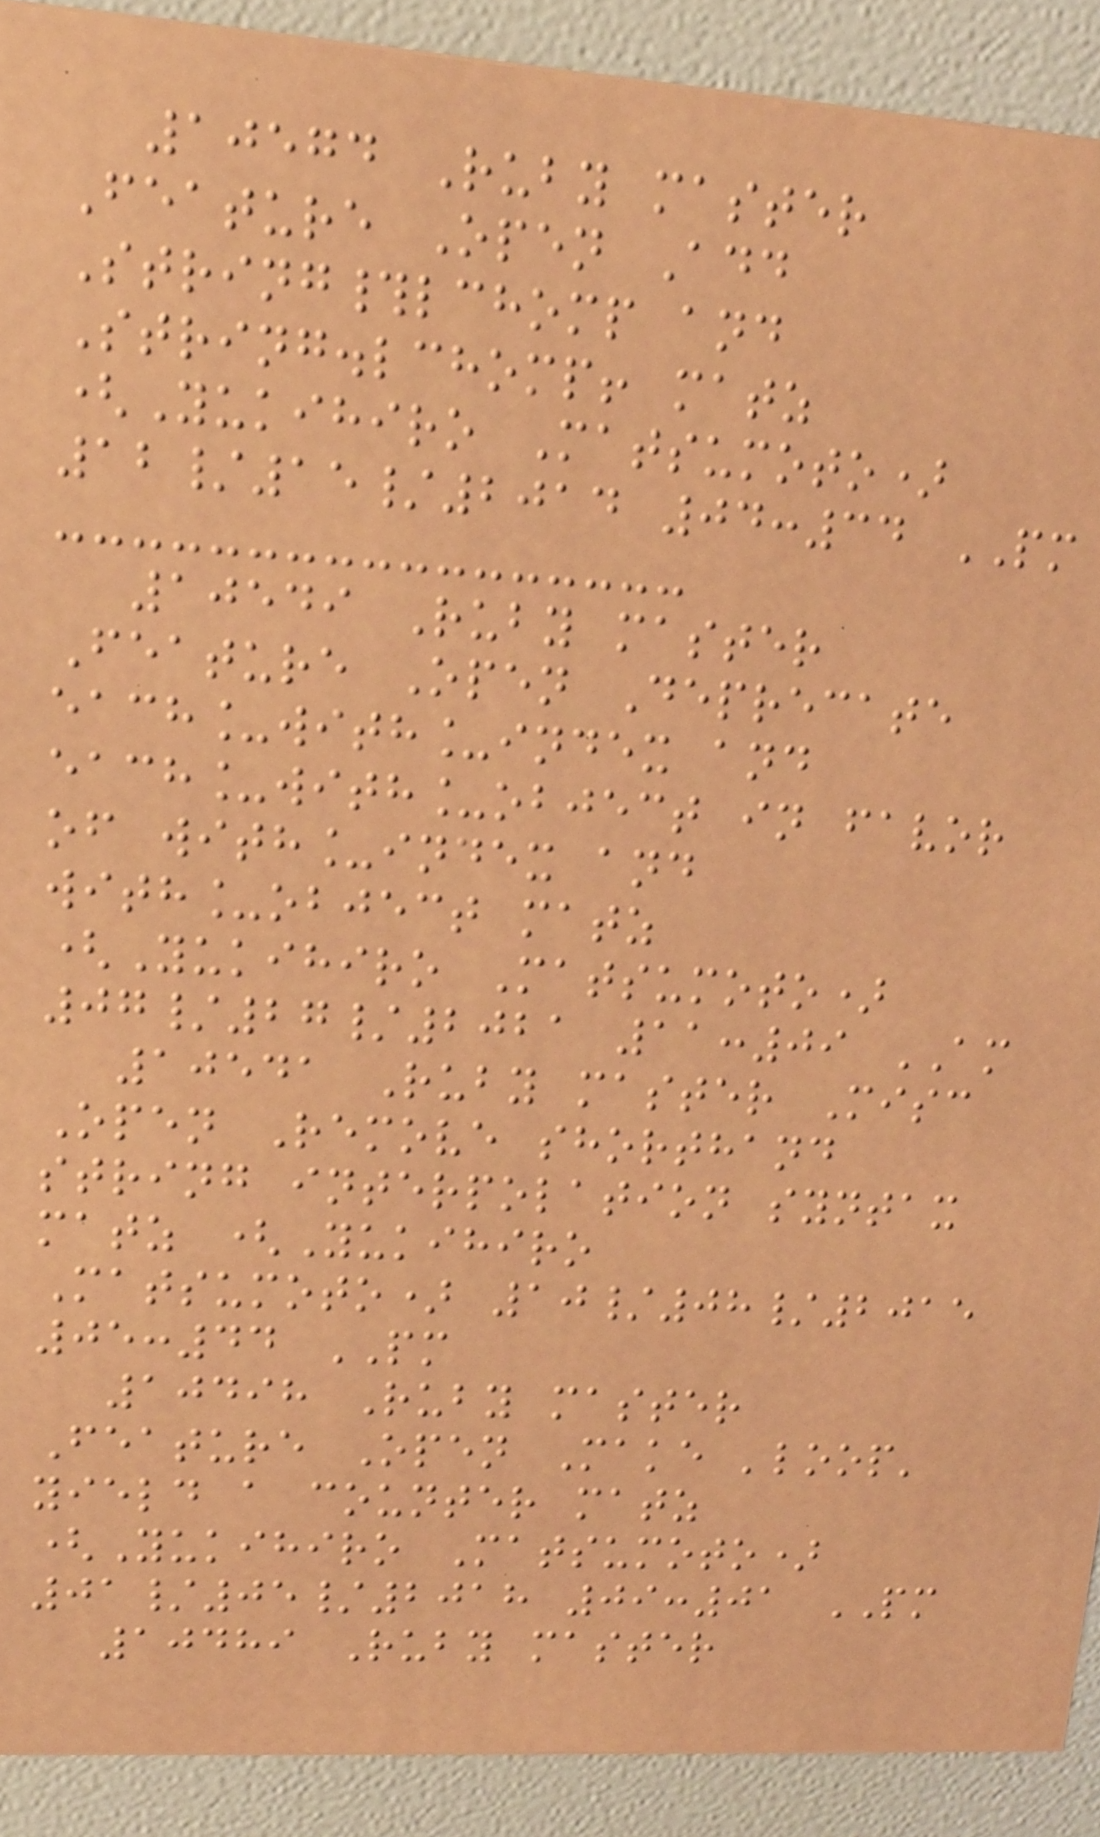10574 Ruby master
Feature Open Add
String#lchomp and
String.lchomp! matz
(Yukihiro Matsumoto)
12/15/2014 04:34 PM
10549 Ruby master
Feature Open Deprecate
each_with_index and
each_with_object in favor
of with_index and
with_object matz
(Yukihiro Matsumoto)
07/27/2021 11:09 AM
10541 Ruby master Misc
Open Remove shorthand
string interpolation syntax
matz (Yukihiro
Matsumoto) 10/08/2015
05:44 PM
10498 Ruby master
Feature Open Make 'loop'
yield a counter matz
(Yukihiro Matsumoto)
01/05/2018 09:01 PM
10489 Ruby master
